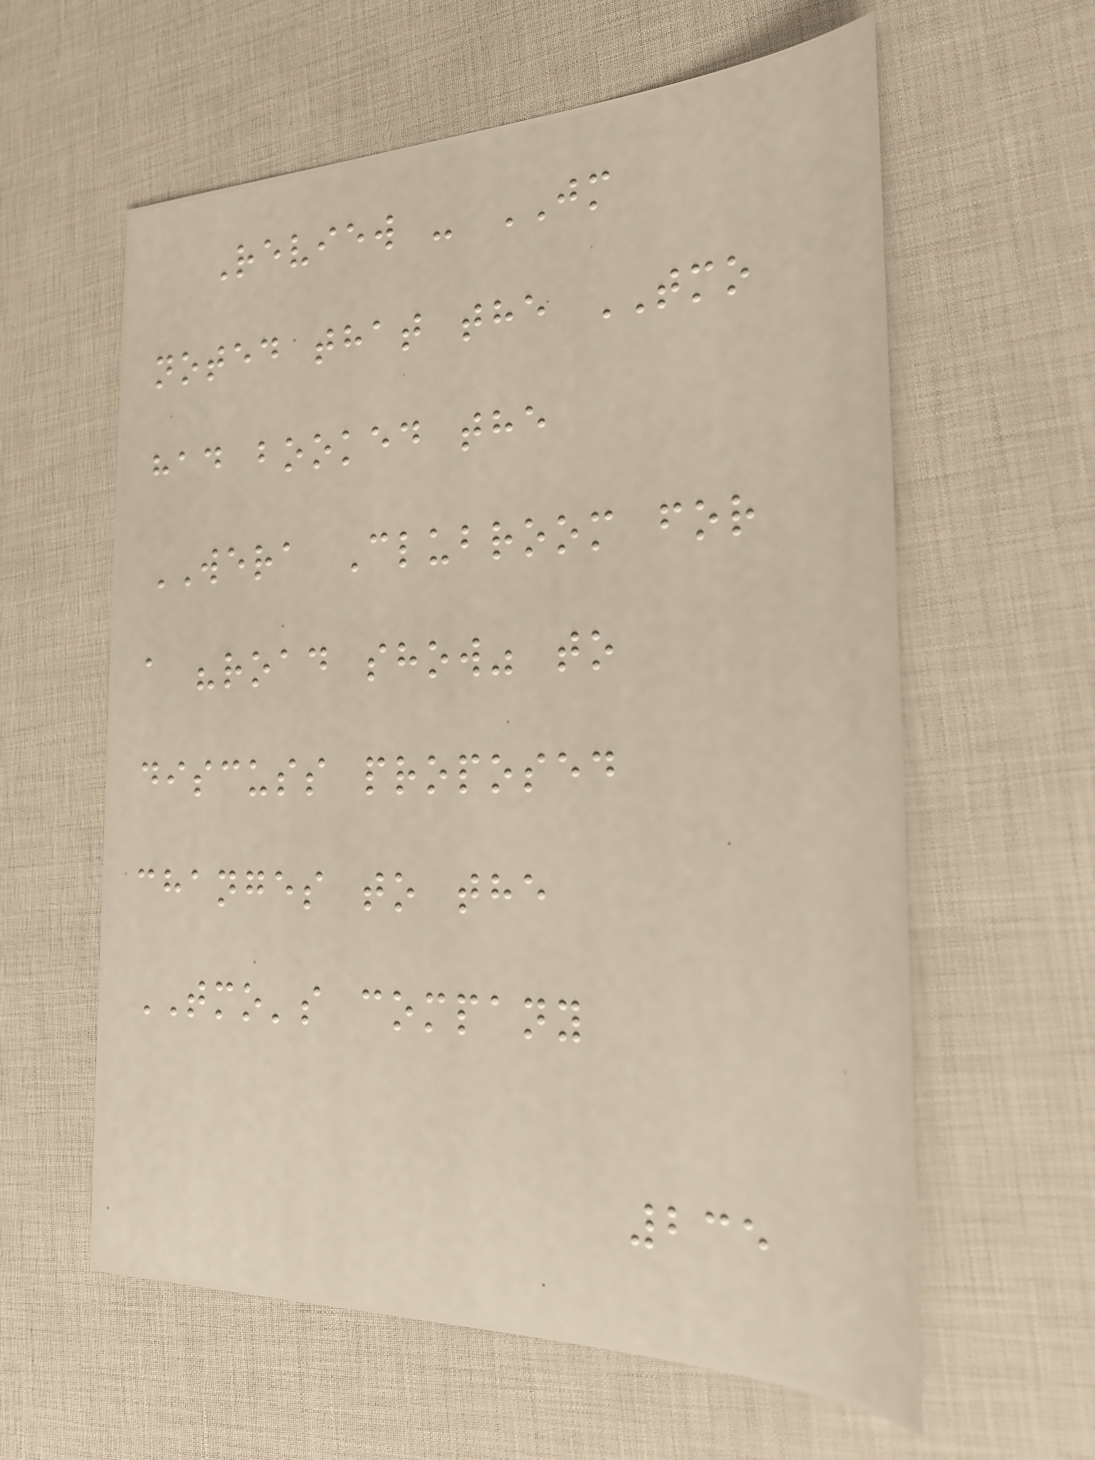Review - JM
noted that the TMO
had booked the
WERA Clubroom for
a "road show" to
discuss proposed
changes to the
TMO's company
235
